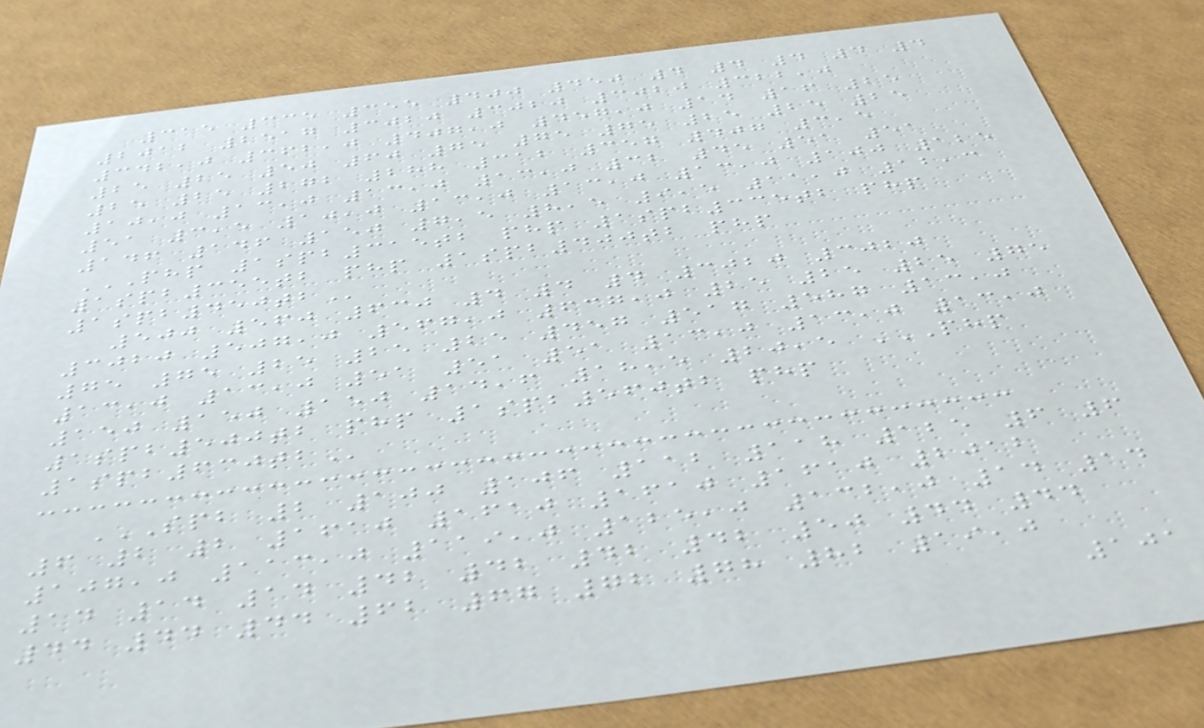315 335 355 400 450 4 4 4 4 4
2012 2517 3020 3020 3020 322,0
342,0 362,0 407,0 457,0 14 16 25
25 25 50 60 75 75 75 25 25 25
25 25 272 288 312 357 407 3,5
10,0 13,0 13,0 13,0 32 45 51 51
51 3,5 10,0 13,0 13,0 13,0 100 125
146 146 150 7,5 8,5 9,5 11,0 12,3
PHP 1SPB315TB PHP 1SPB335TB PHP
1SPB355TB PHP 1SPB400TB PHP
1SPB450TB
500 560 630 4 4 4 3020 3020
3020 507,0 567,0 637,0 25 25 25 75
75 75 25 25 25 457 517 587 13,0
13,0 13,0 51 51 51 13,0 13,0 13,0
150 150 150 14,6 18,5 20,5 PHP
1SPB500TB PHP 1SPB560TB PHP
1SPB630TB
SPB 2 100 106 112 118 125 6 6
6 2 2 1610 1610 1610 1610 2012
107,0 113,0 119,0 125,0 132,0 14 14
14 14 14 42 42 42 42 50 44 44
44 44 44 62 67 72 78 82 19,0
101
